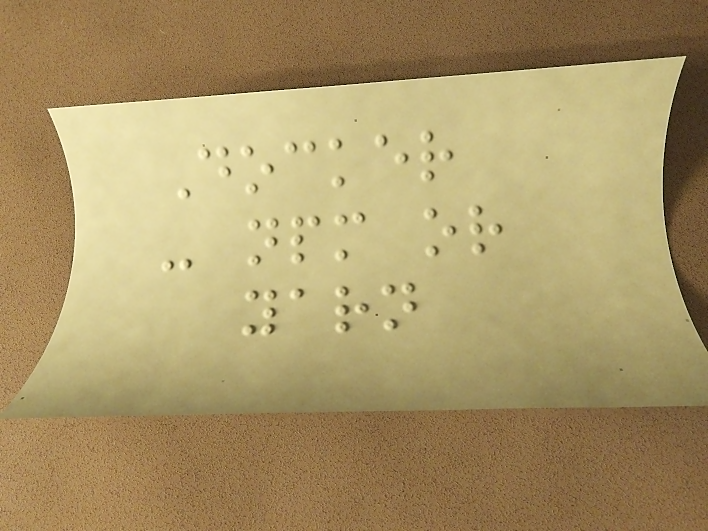Docker
- npm or
yarn
